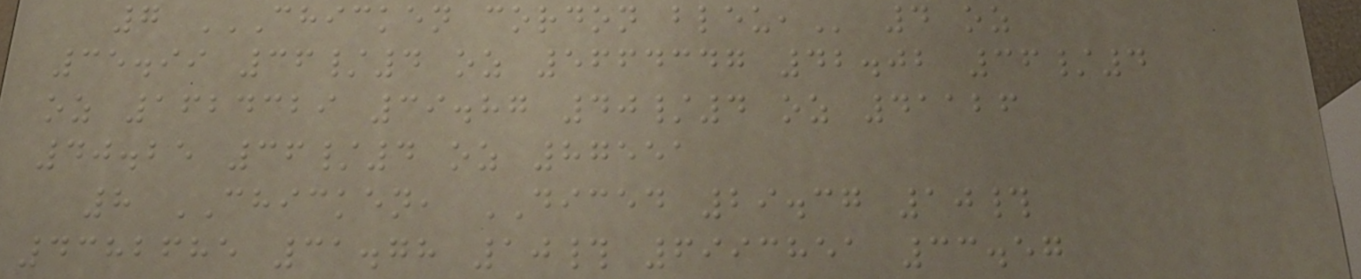7 CHICKEN CORDON BLEU, 4 oz
35.99 36/4 oz 5664347 42.02 36/4
oz 1624329 39.87 40/4 oz 41126
40.25 36/4 oz 87551
8 CHICKEN, DICED 29.37 10#
4382685 31.78 10# 6993851 33.57
